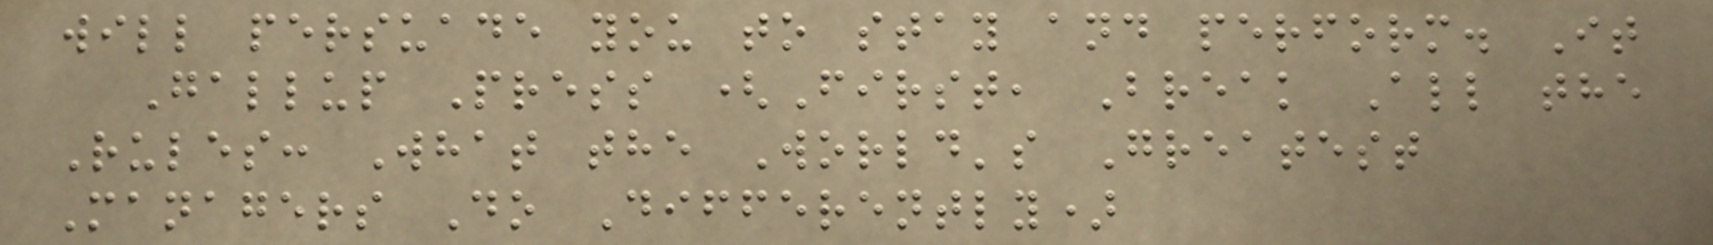will persuade you to stay and perform. It
Gallup Press (First, Break All the
Rules: What the World's Greatest
Managers Do Differently)
